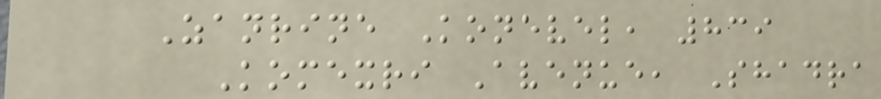Zanrine Konevel, 839
Komexri Avenue, Shadra
